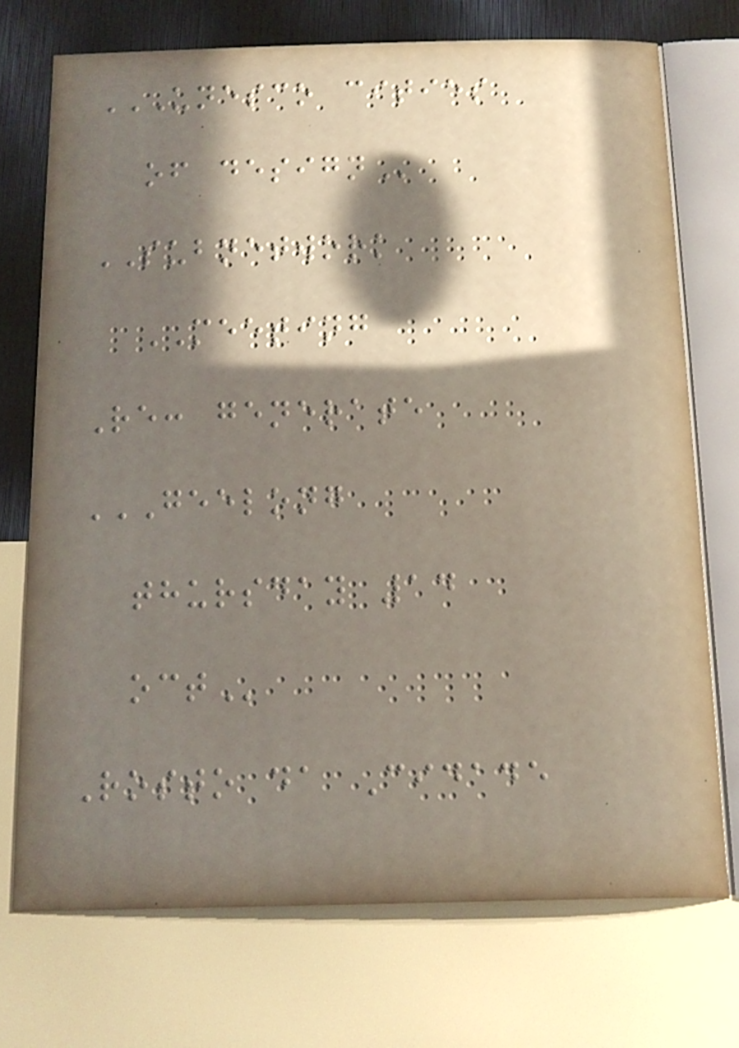UNESCO CITIES
OF DESIGN
SUBNETWORK
MEETING
Re: generate
GEELONG
THURSDAY 14
OCT
Rosto da Cidade
